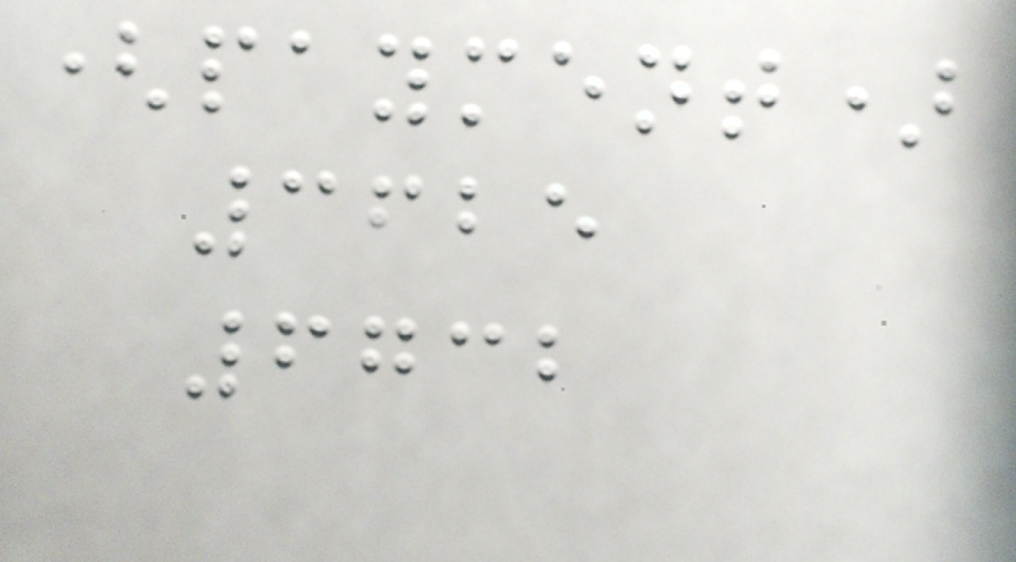(payment)
3625
6732
